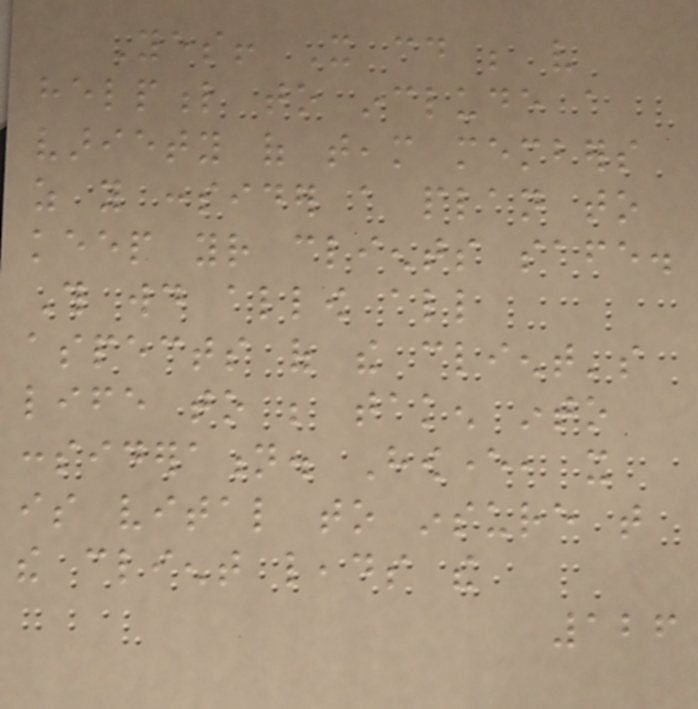Yes! It could be very
helpful to include a
variety of team members
as you consider a plan to
keep your clients safe.
This would allow all
aspects of the client's
life to be taken into
consideration. However, it
is vital to insure that
the client leads the
126
